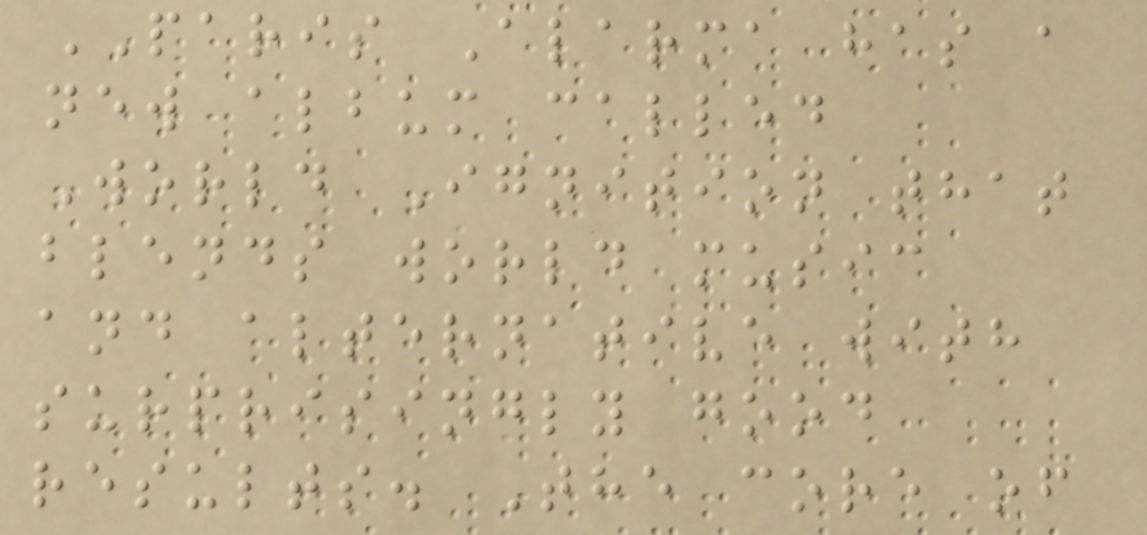PARIS Alarma has a
new album called
World Ignition that
blends world music
and alternative with
surprisingly good
results. The core of
